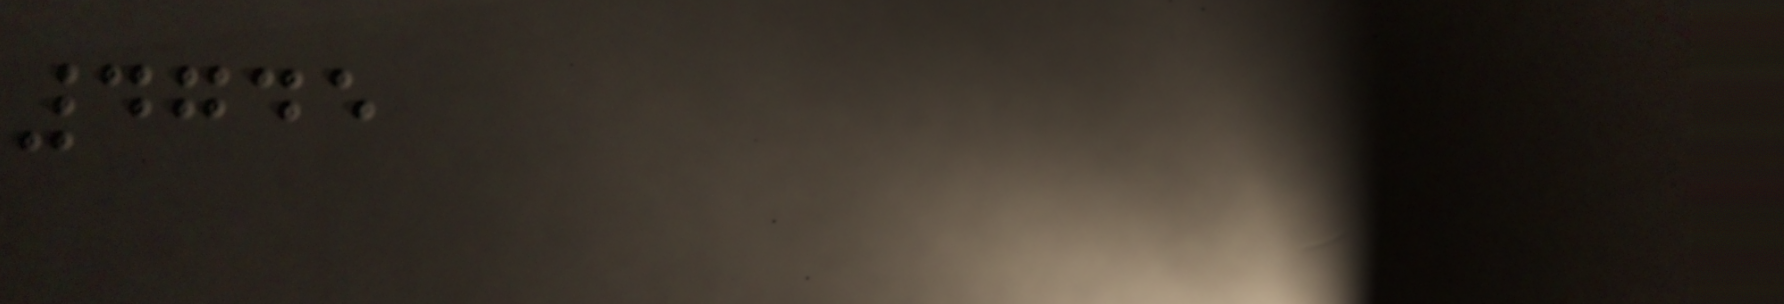4745
